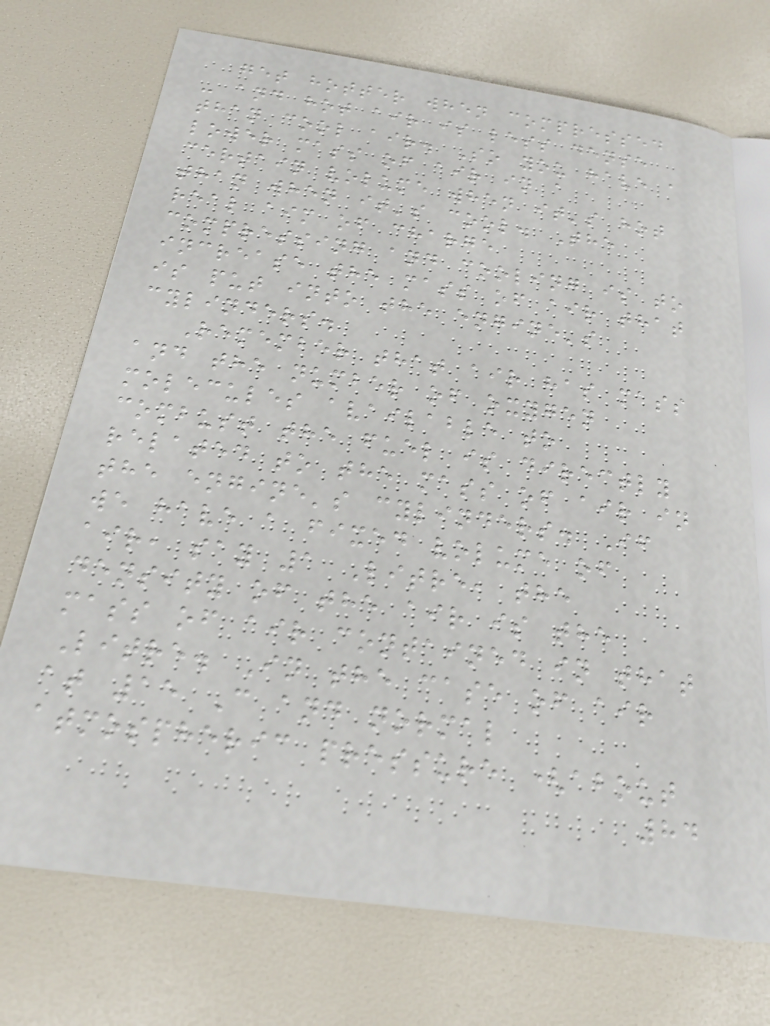get hotter when compressed
- and hot air is less dense
than cool air. So you have a
lower mass of air in a
certain volume when it's hot
than when it's cool. The
real aim of charge
compressing and cooling is to
increase the mass of air that
is put into the engine's
cylinders.
Remember that air has mass
and the number of oxygen
molecules available to
combust the fuel is directly
related to the mass of air in
the engine's cylinders. If
we have a fixed volume of
air, say 1 Litre, the
density of the air is the
mass of air contained in that
Litre. In the case of air
at 15 C and normal
atmospheric pressure (about
84
